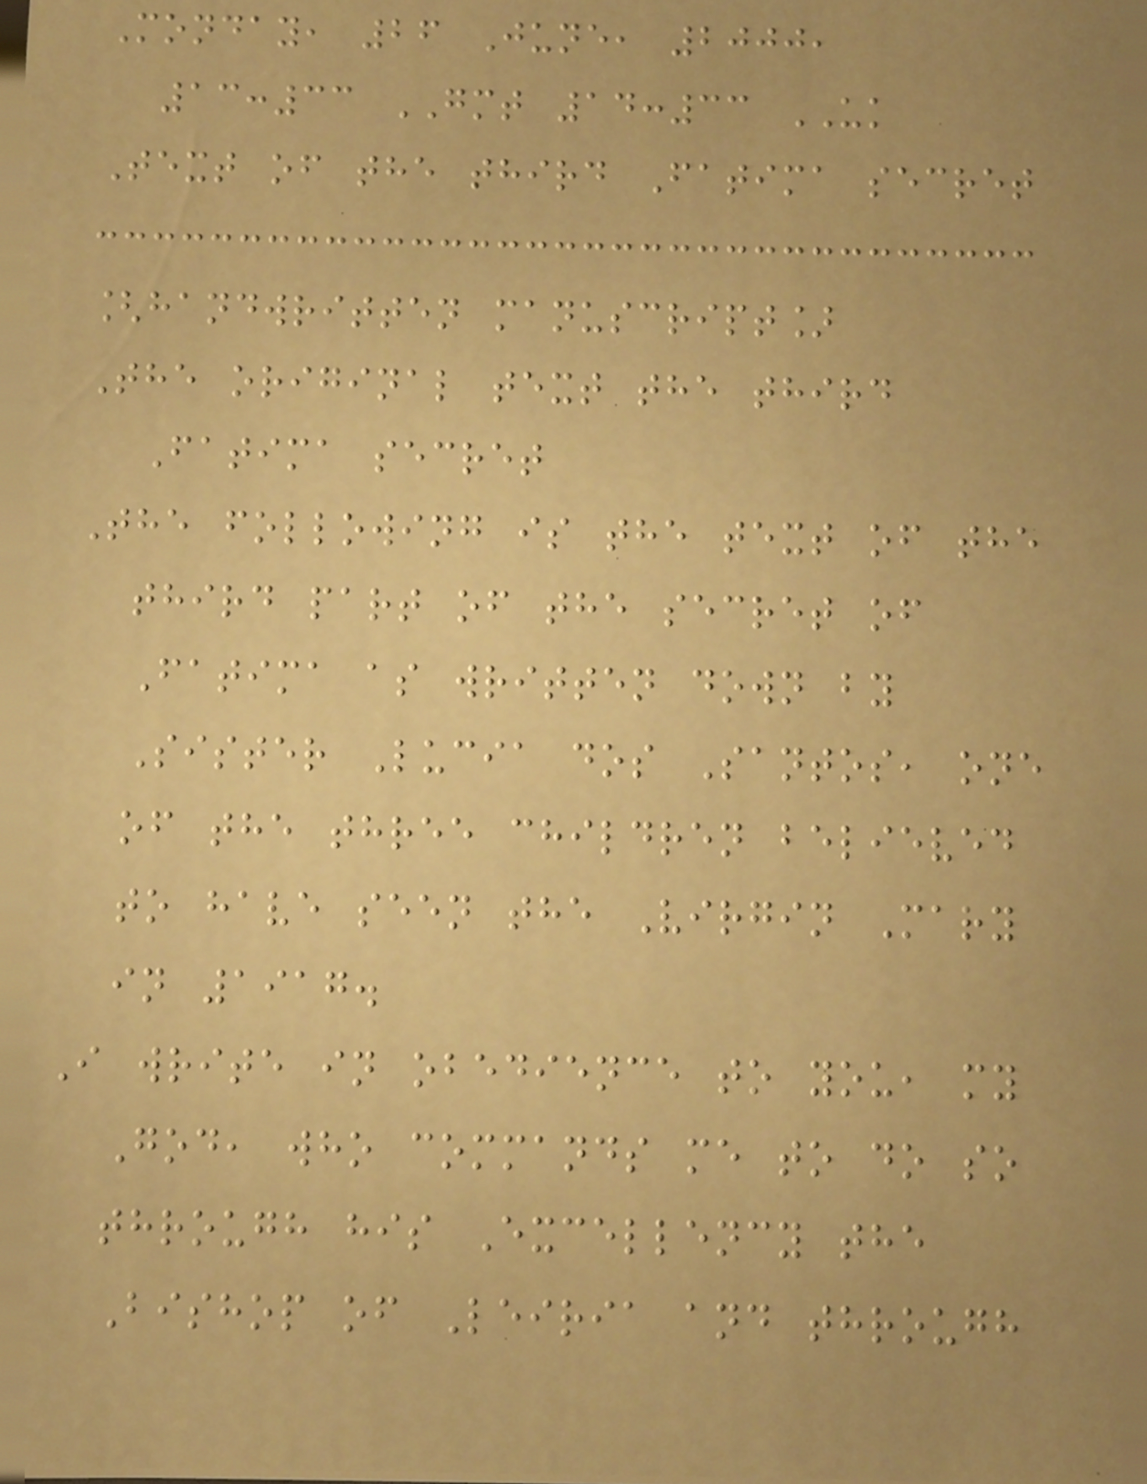Monday, 26 June, 2000,
13:33 GMT 14:33 UK
Text of the third Fatima secret
[handwritten manuscript]
The original text the third
Fatima secret
The following is the text of the
third part of the secret of
Fatima as written down by
Sister Lucia dos Santos, one
of the three children believed
to have seen the Virgin Mary
in 1917.
I write in obedience to you, my
God, who commands me to do so
through his Excellency the
Bishop of Leiria and through
